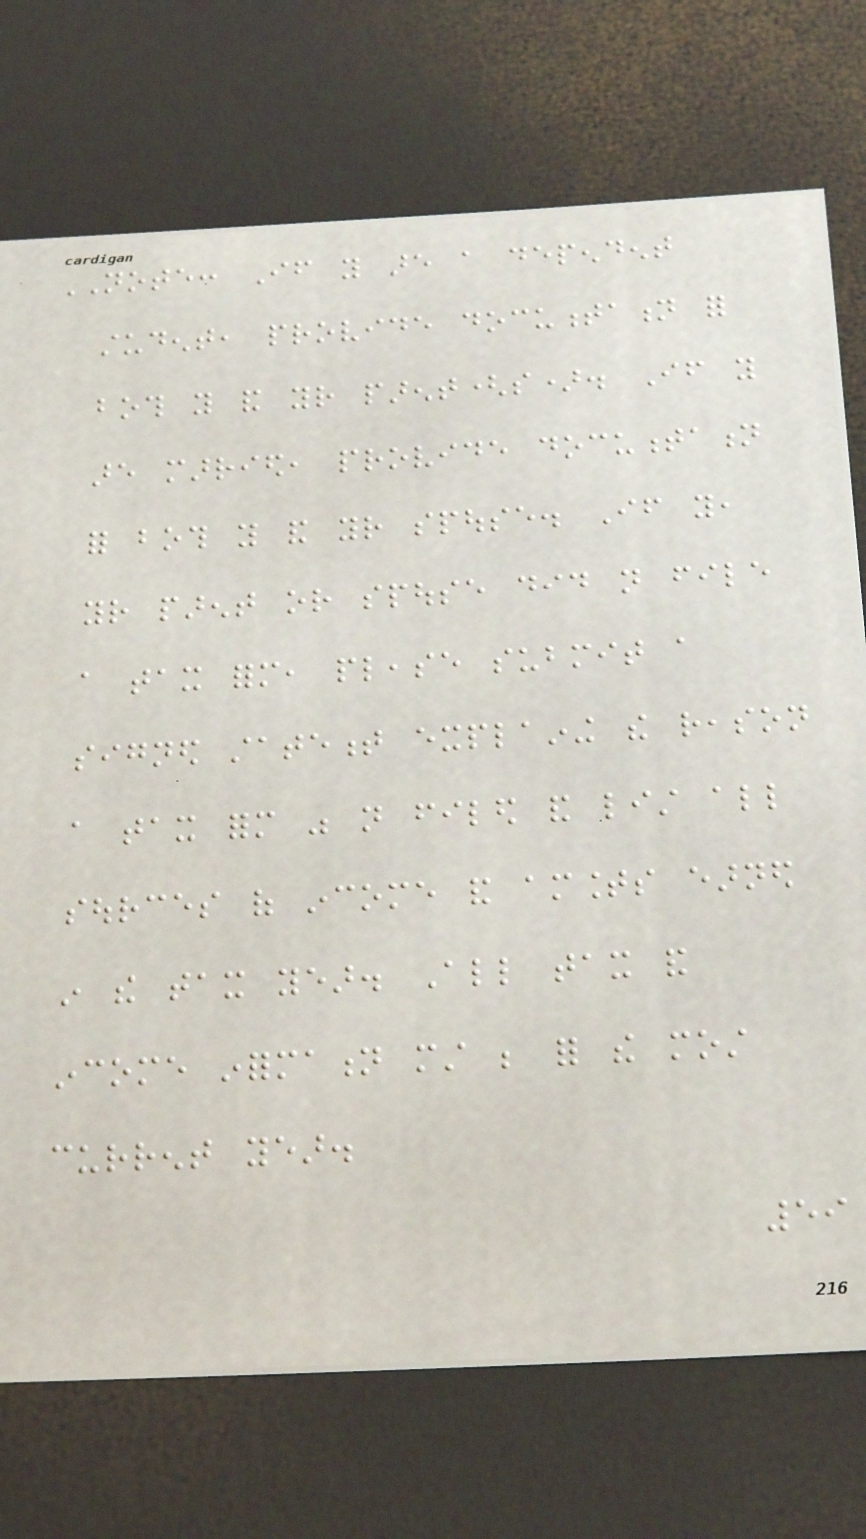NOTE: If you are a dependent
student, provide documentation for
both you and your parent(s). If you
are married, provide documentation
for both you and your spouse. If you,
your parent or spouse did not file
a tax form, please submit a
signed statement explaining the reason
a tax form was not filed and list all
sources of income and amounts earned
in the tax year. All tax and
income information must be for the most
current year.
59
